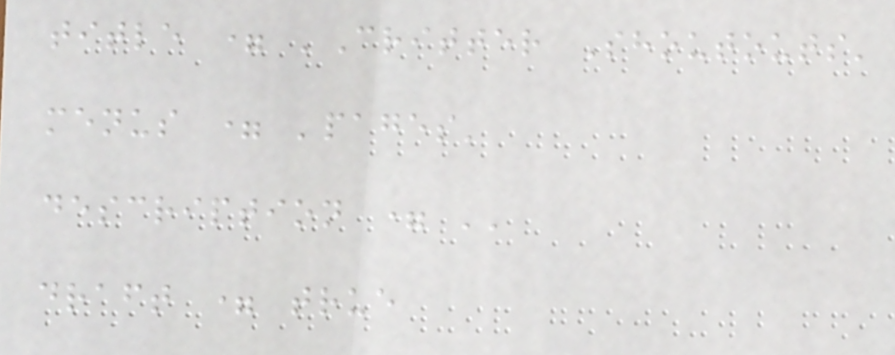title = 'Critter Shoutouts'
menus = 'pages'
description = ''
draft = true
